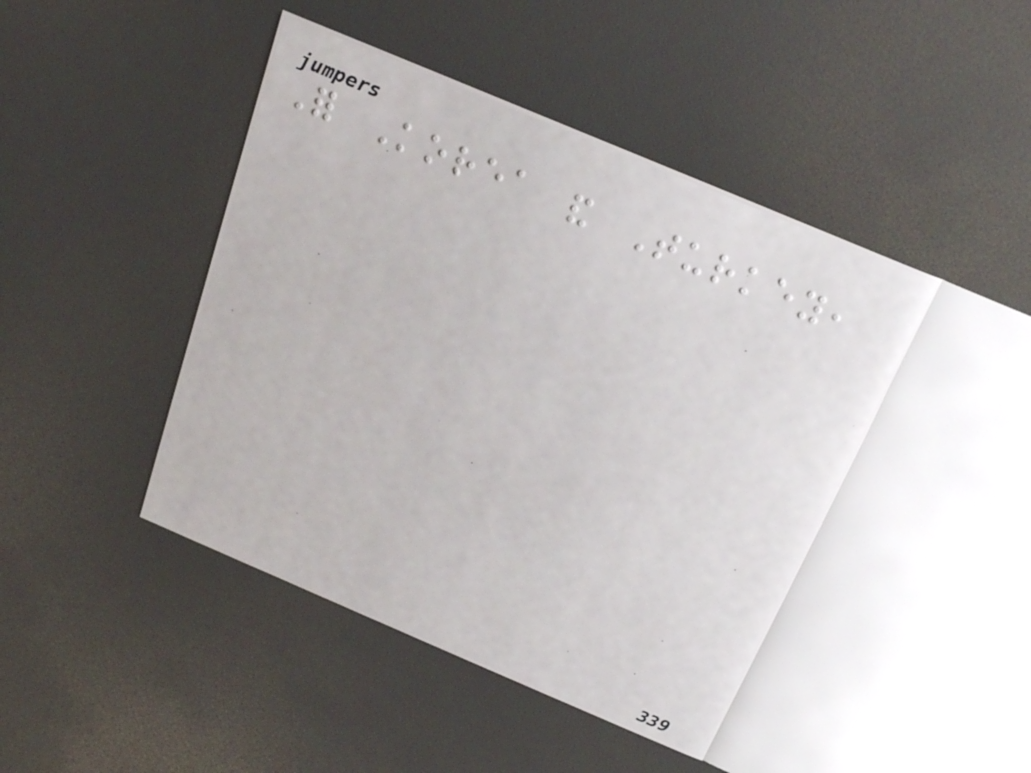For Korea and Turkey,
